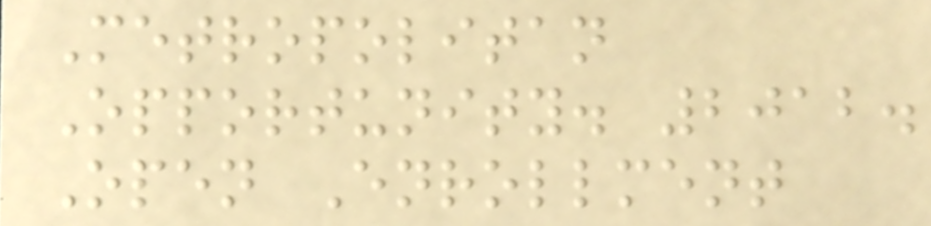Metropolitan
Opportunity. 2012.
Open Enrollment
